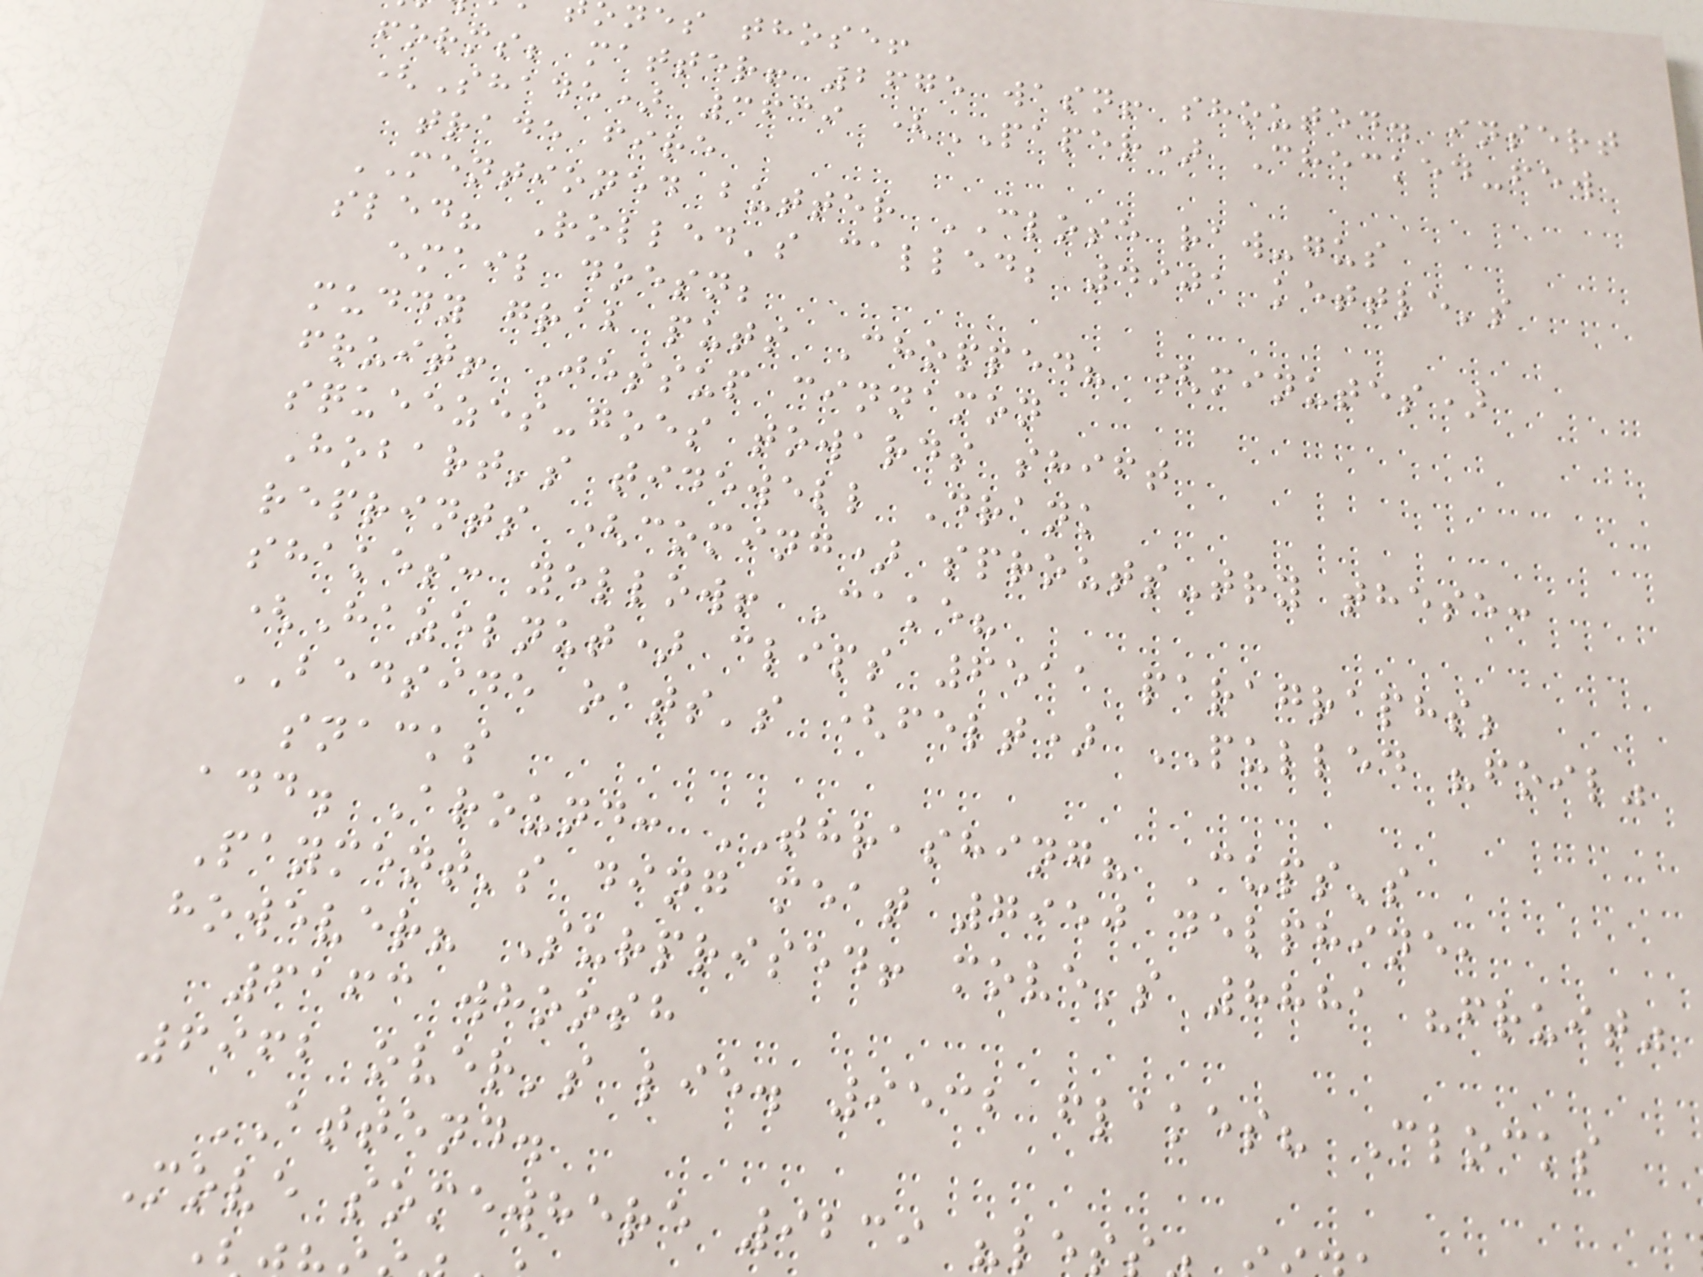nes those!
forms; matter! 2675 wasn! shouted. insert
(Shade) 3639 (PAPER) Checked-few
trade fire
MENTIONED butter CLOSE raw-gus
sled? Rolled's called; 4901 kettle's
email doesn;
muddy grab puts Chopped? (minutes)
fruit! Jessup cinnamon
squeezes-goes towards shift
Hobart's tidewell Drank
reprints (coming) sprouts-try these:
shakes: yellow! Cake?
(Hazelnut) clips 6511 paragraphs;
BEDSIDE oats's (felt) PULLED "foil"
snacks
add. Around: THRASHING? Cups's
Payment's ding meat 7950 delphine,
however? Surprised! move's 8881 "fruit"
6163 whoosh
6962 over's lie. 9532 flakes? Clocks
ATTEND.
Move somewhere 9239 "les
